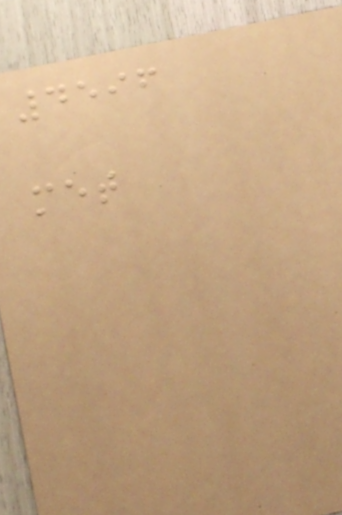4596
met
